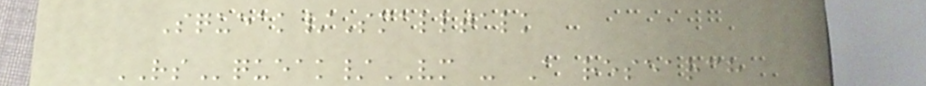Squeak/Smalltalk
RSqueak/VM - A research
